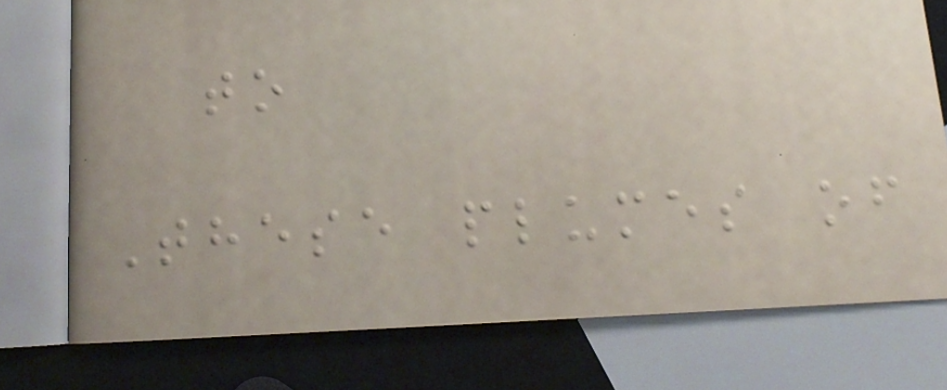to
These plumes of
